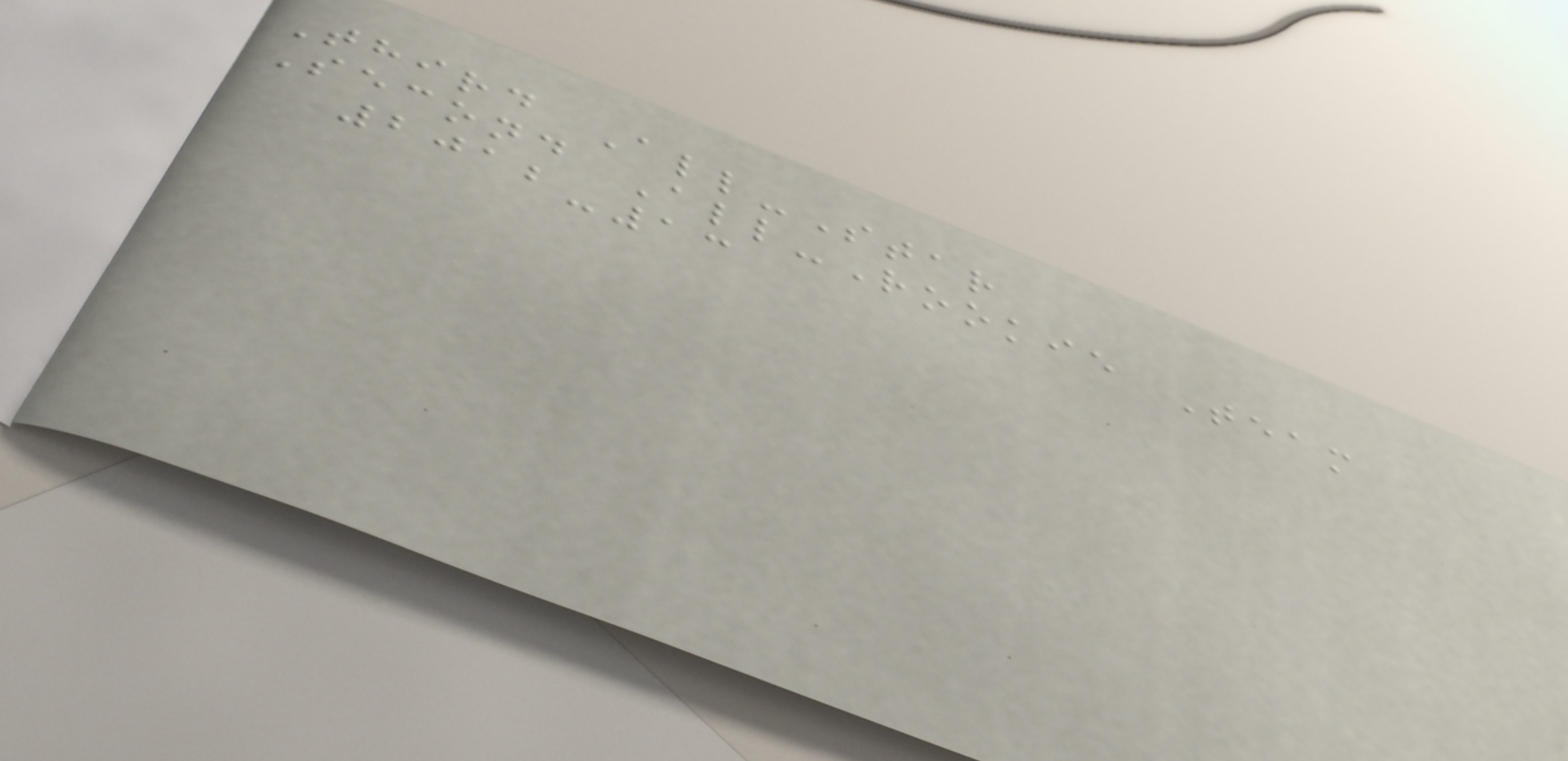Third All-Star
Second All-Rookie Team
2012-13
